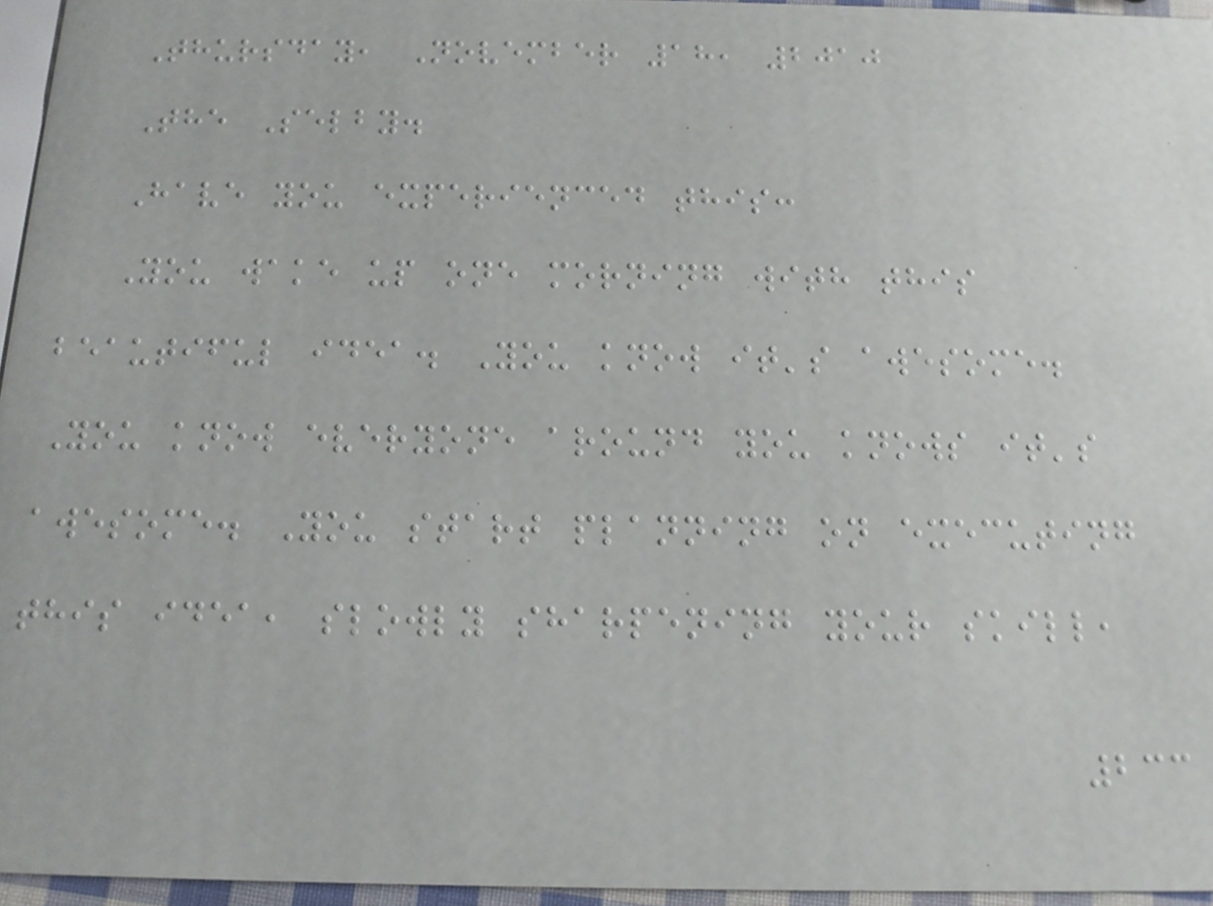Thursday, November 18, 2010
The Selby.
Have you experienced this:
You wake up one morning with this
beautiful idea. You know it's awesome.
You know everyone around you knows it's
awesome. You start planning on executing
this idea, slowly sharpening your skill,
233
